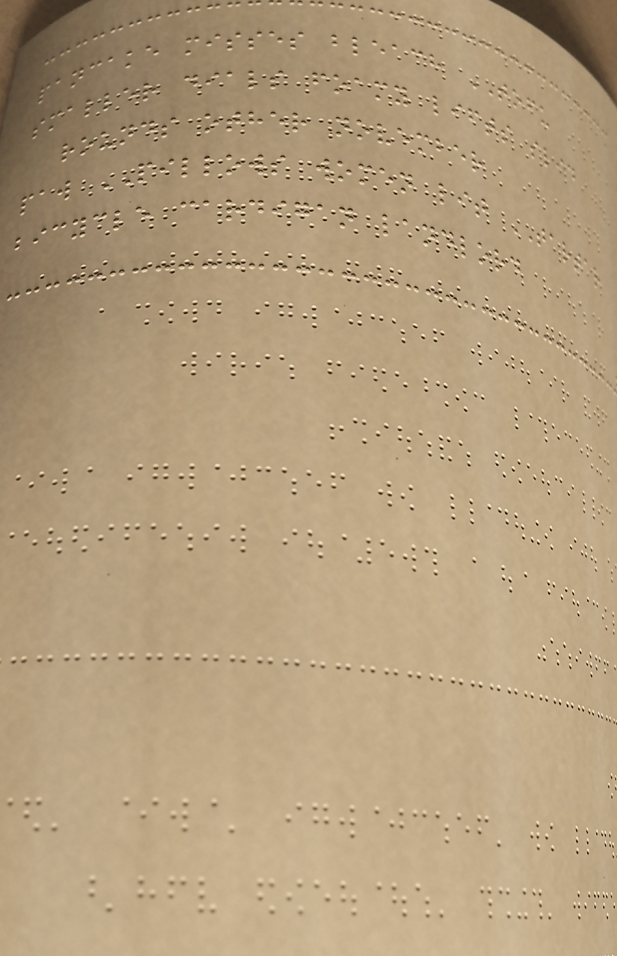pancake misses bleach TOFU
smaller dials foamy lifts slid
rounds other november
paw PILLOWS women lit TARTAR
bicycle cardigan landlord
